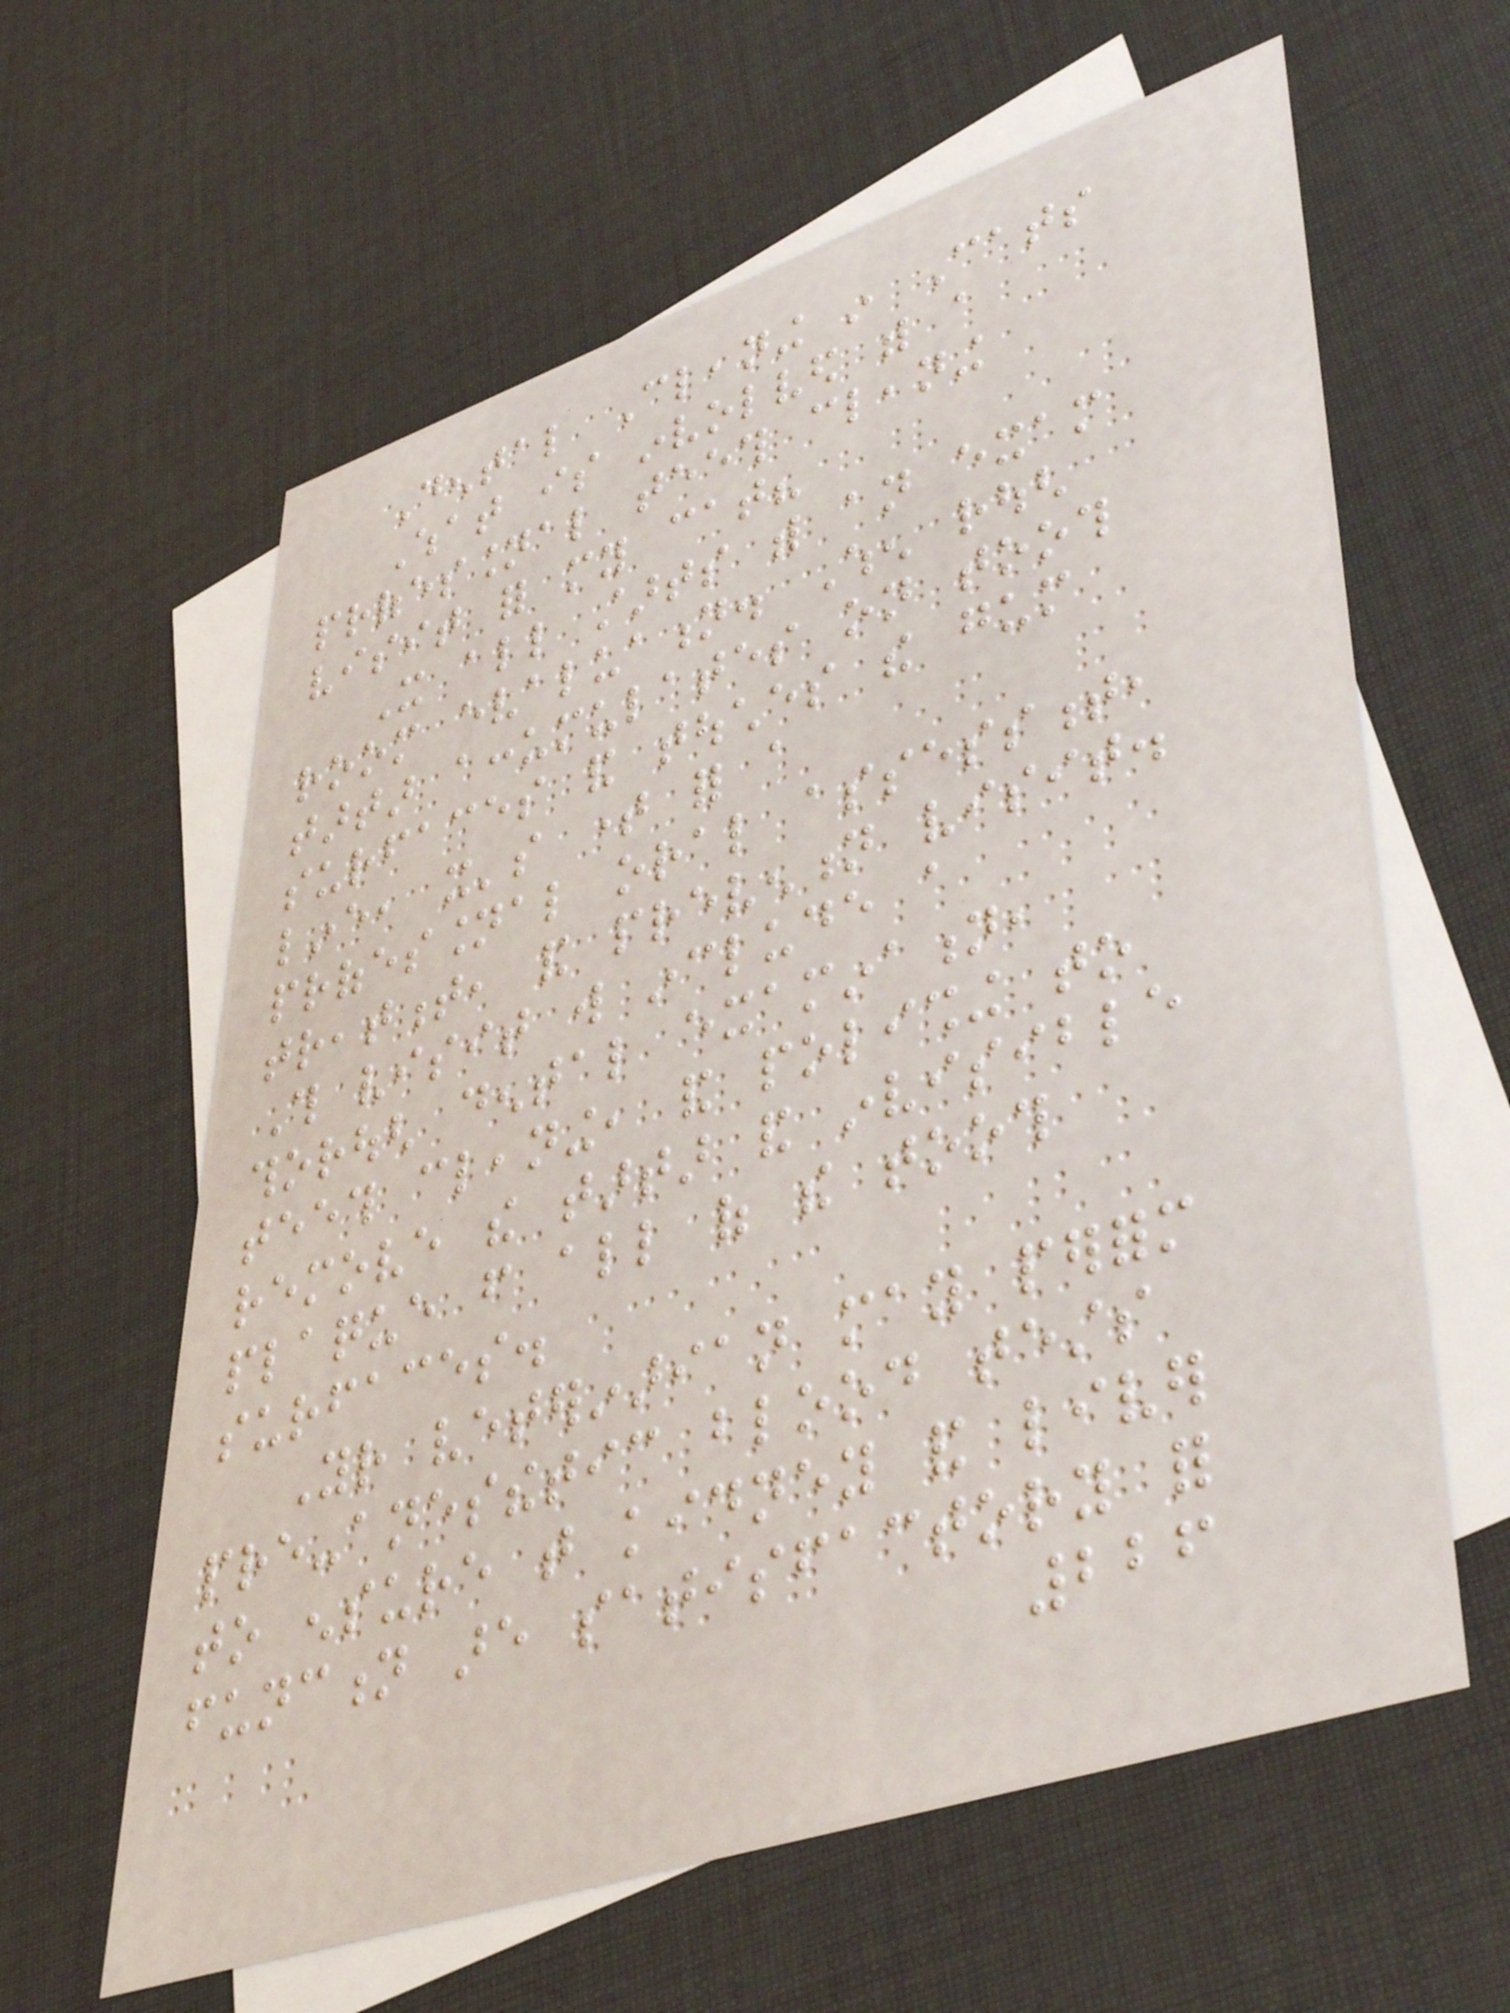Dental Cleaning in Cats
What is involved with a
professional teeth cleaning
visit for my cat?
It all starts with an exam
room evaluation. When rough
tartar accumulates on tooth
surfaces and touches the gum
line, it's time for a
professional oral assessment,
treatment, and prevention visit.
This visit will include a
thorough dental examination,
teeth cleaning, and polishing to
remove the tartar and invisible
plaque from all of the tooth
surfaces.
Your veterinarian may perform
pre-anesthetic blood tests
to ensure that kidney and liver
function are satisfactory for
226
